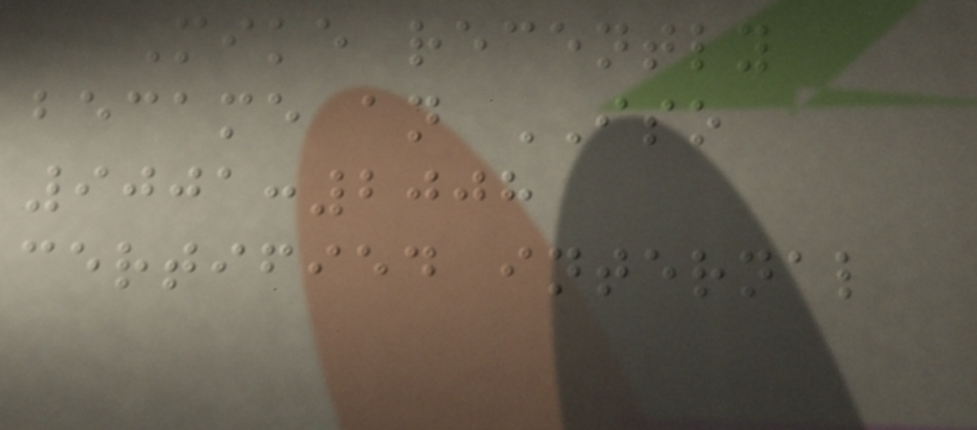Mike recently
became an ISO
9001:2008
certified internal
